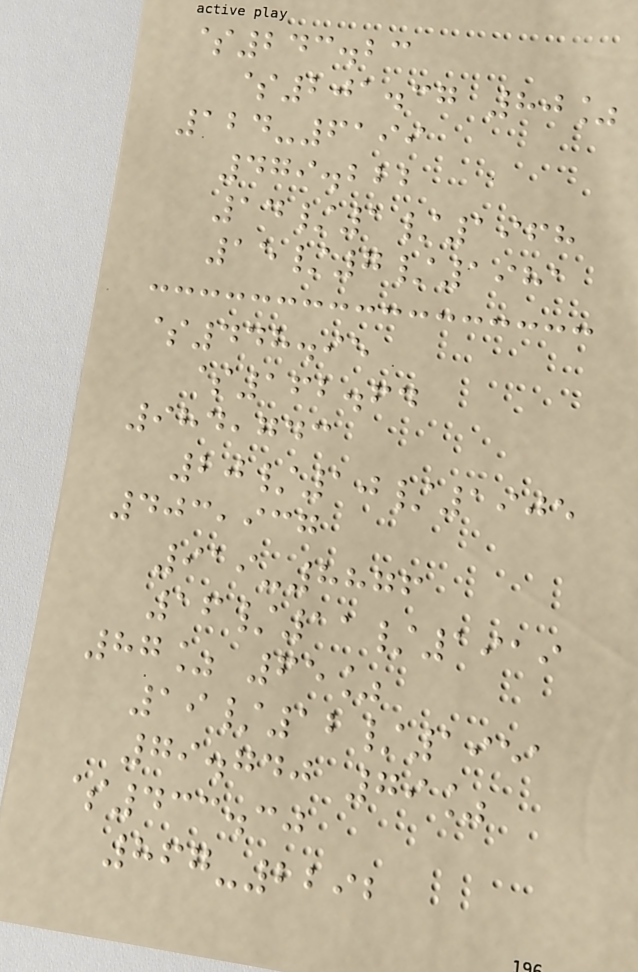$243.23
$201.37 80%
124-6199
479.222
14/1/1968
15/7/1981
$448.95
$162.64
984,743
20/10/1905
403,937
919-8876
16/11/1919
87% 65%
19/12/1951
79.740 79%
$433.30
867-2292
